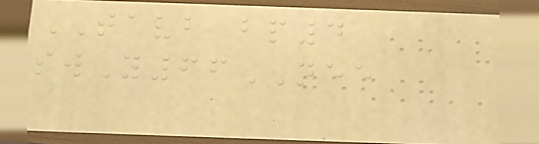TAVB bp4
swY66NEE
